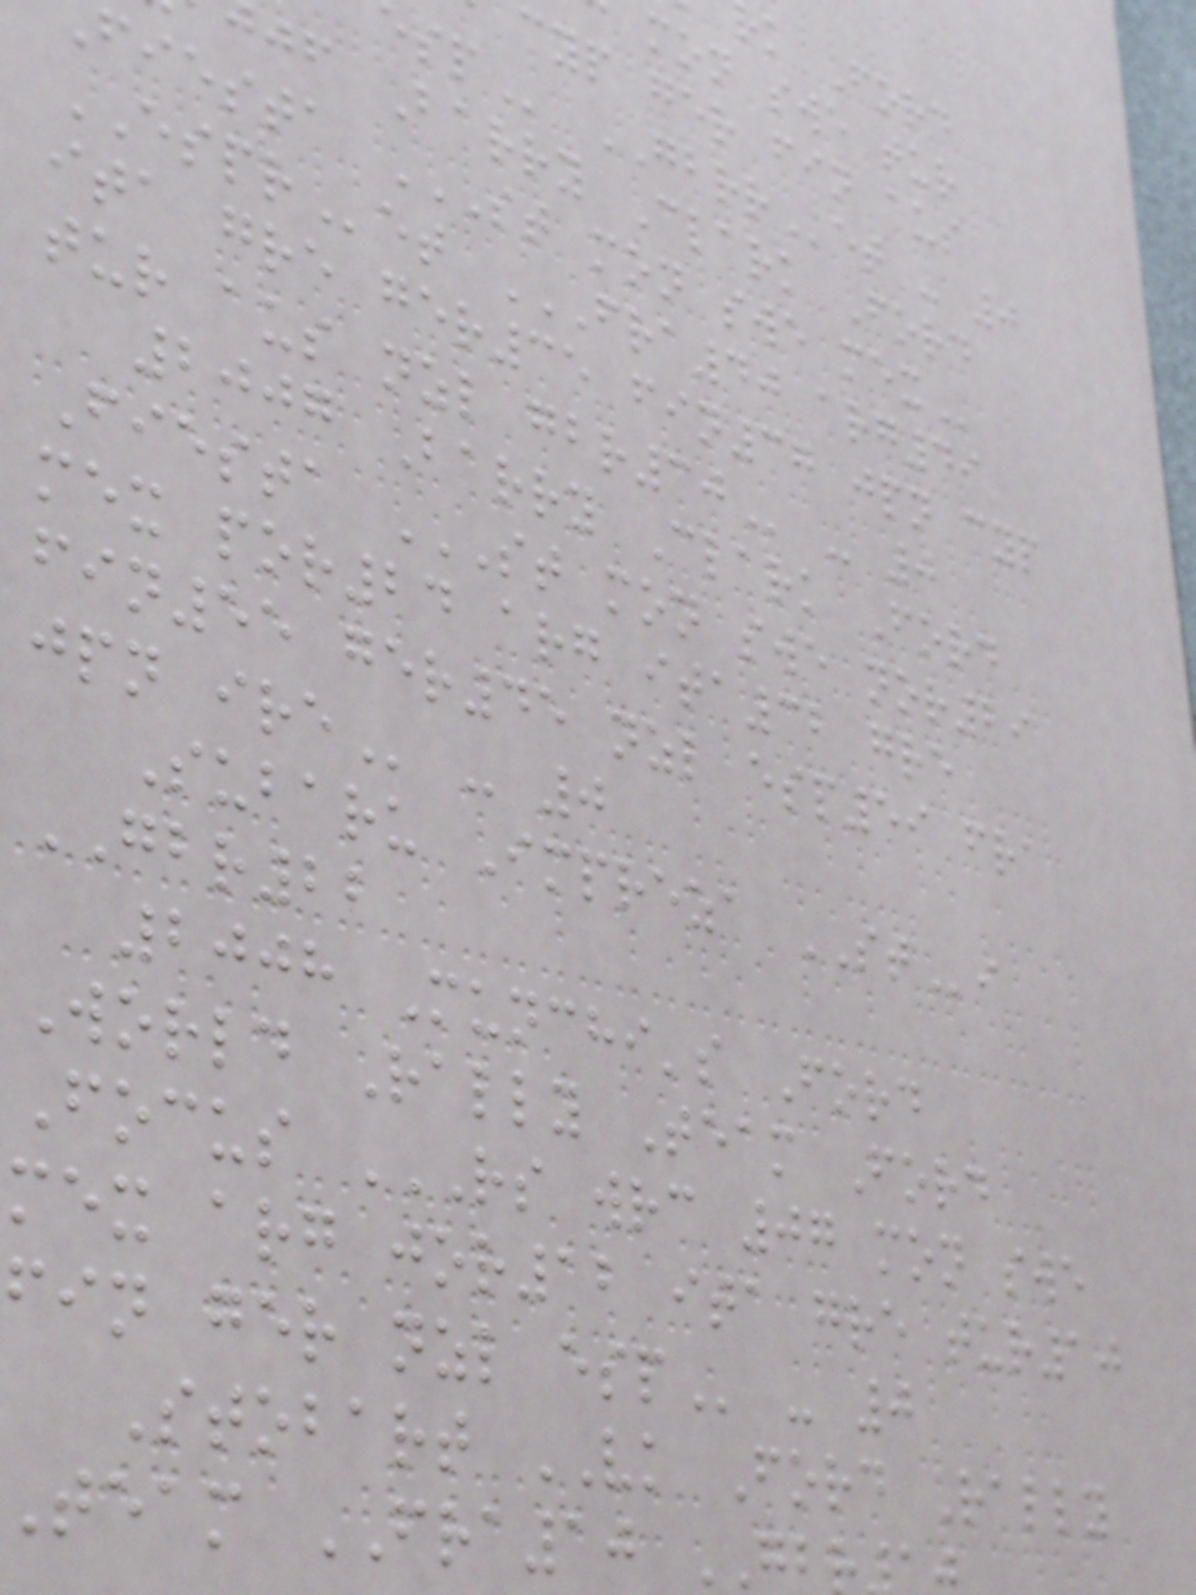k Ford
mon swe tur
cyp ger fin aus
GBRRet - 0
jf Barry Clark Ford
fiesta ST MON SWE MEX
ESPRet FRA40 ARG49
ita gre ger35 fin37 jpn cyp
tur aus nzl
2007 Barry Clark Ford
Fiesta ST MON SWE NOR29
mex por24 arg ita32 gre
fin55 ger45 nzl esp59 fra
Subaru Impreza STi
GBR22
2008 Munchi's Ford
World Rally Team Ford
Focus RS WRC 07 MON SWE
mex arg jor12 ita gre tur10
fin ger nzl
Stobart VK Ford Rally
team FRA10 GB
